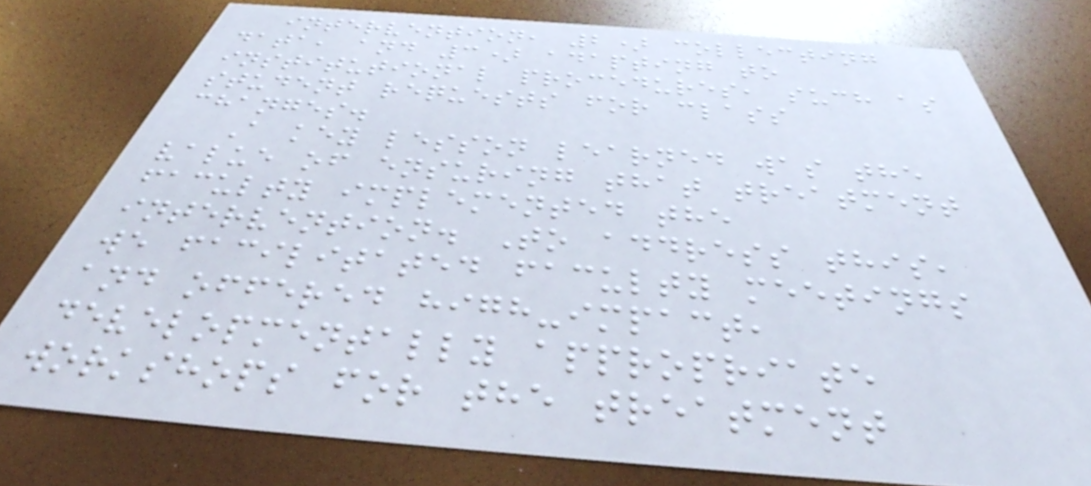intervention, 2) collecting
data, and 3) adapting to
institutional procedures, such as
student requests for class
changes.
A key lesson learned was the
value of ensuring that treatment
faculty implemented the
intervention. To address this,
we facilitated faculty meetings
and offered high-impact,
developmentally appropriate
workshops for the treatment
